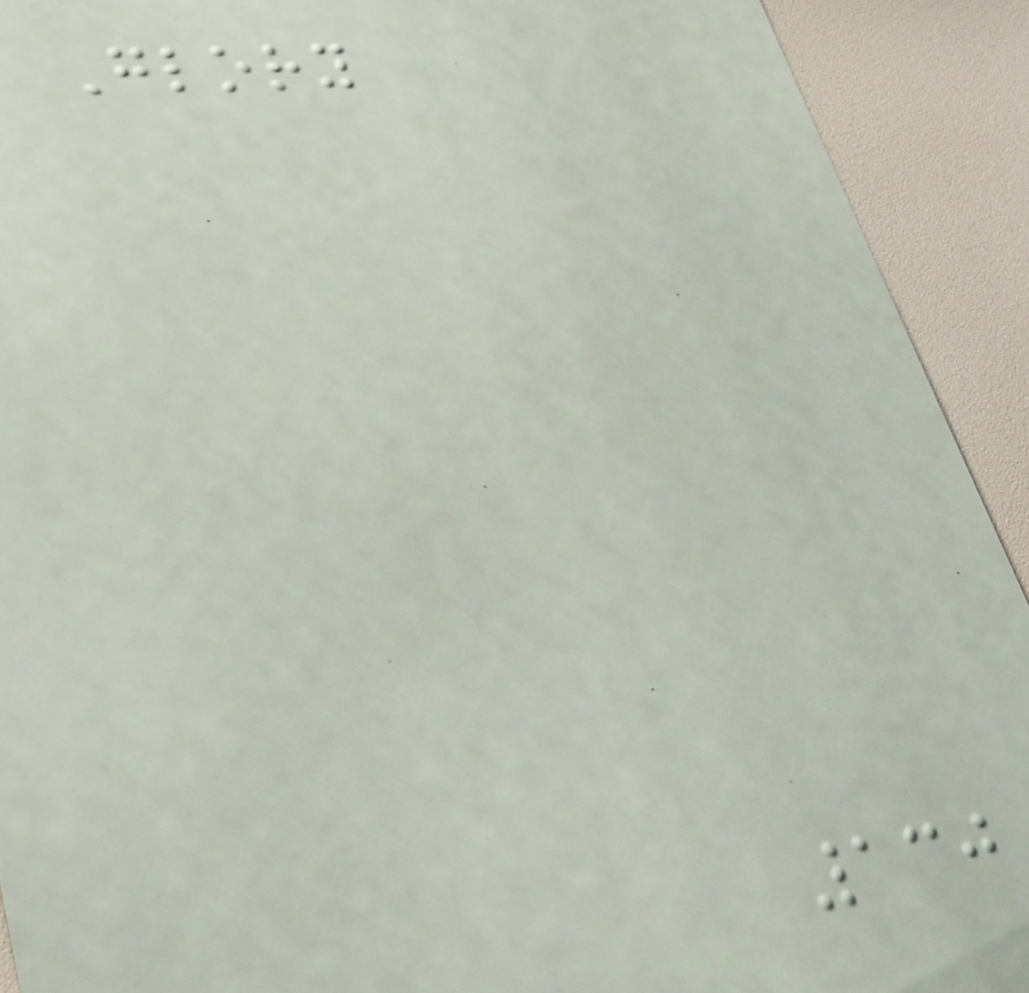Glory
130
